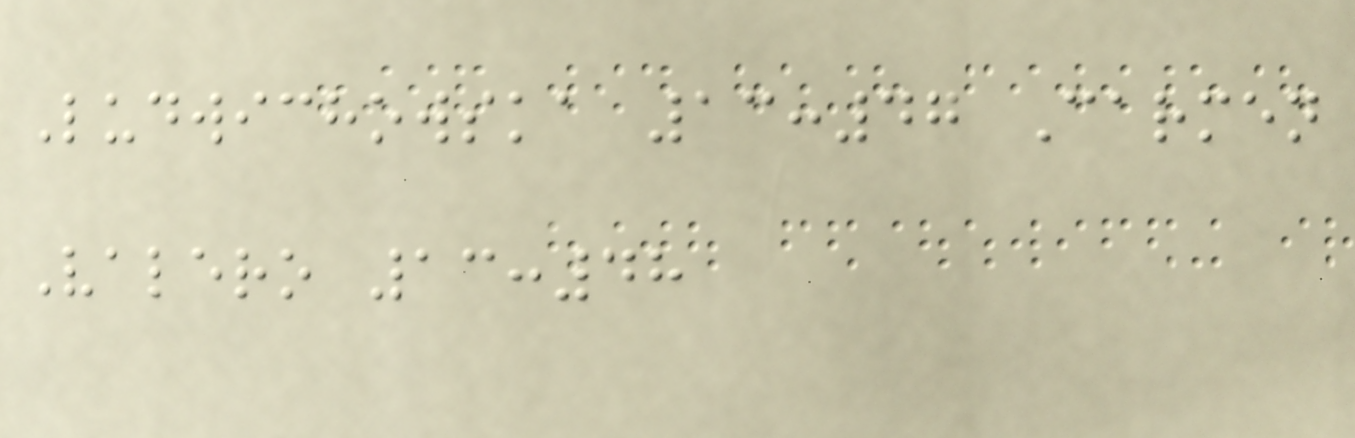Ludwichowska 13:47 Carmen
Valero 13:48
